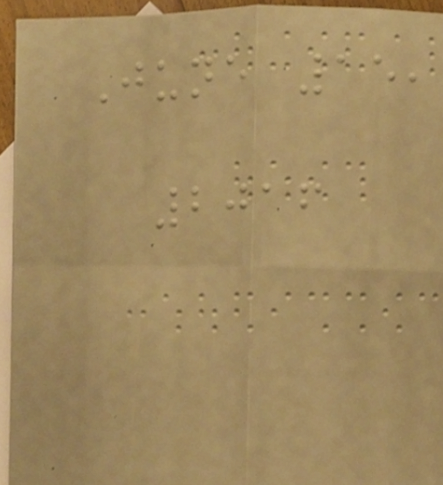June 15,
2016
